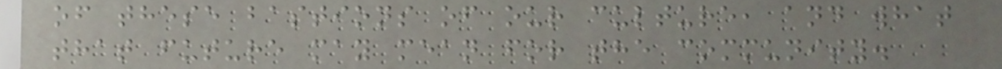of these bastions of our culture, and what
that future may mean for the community.
